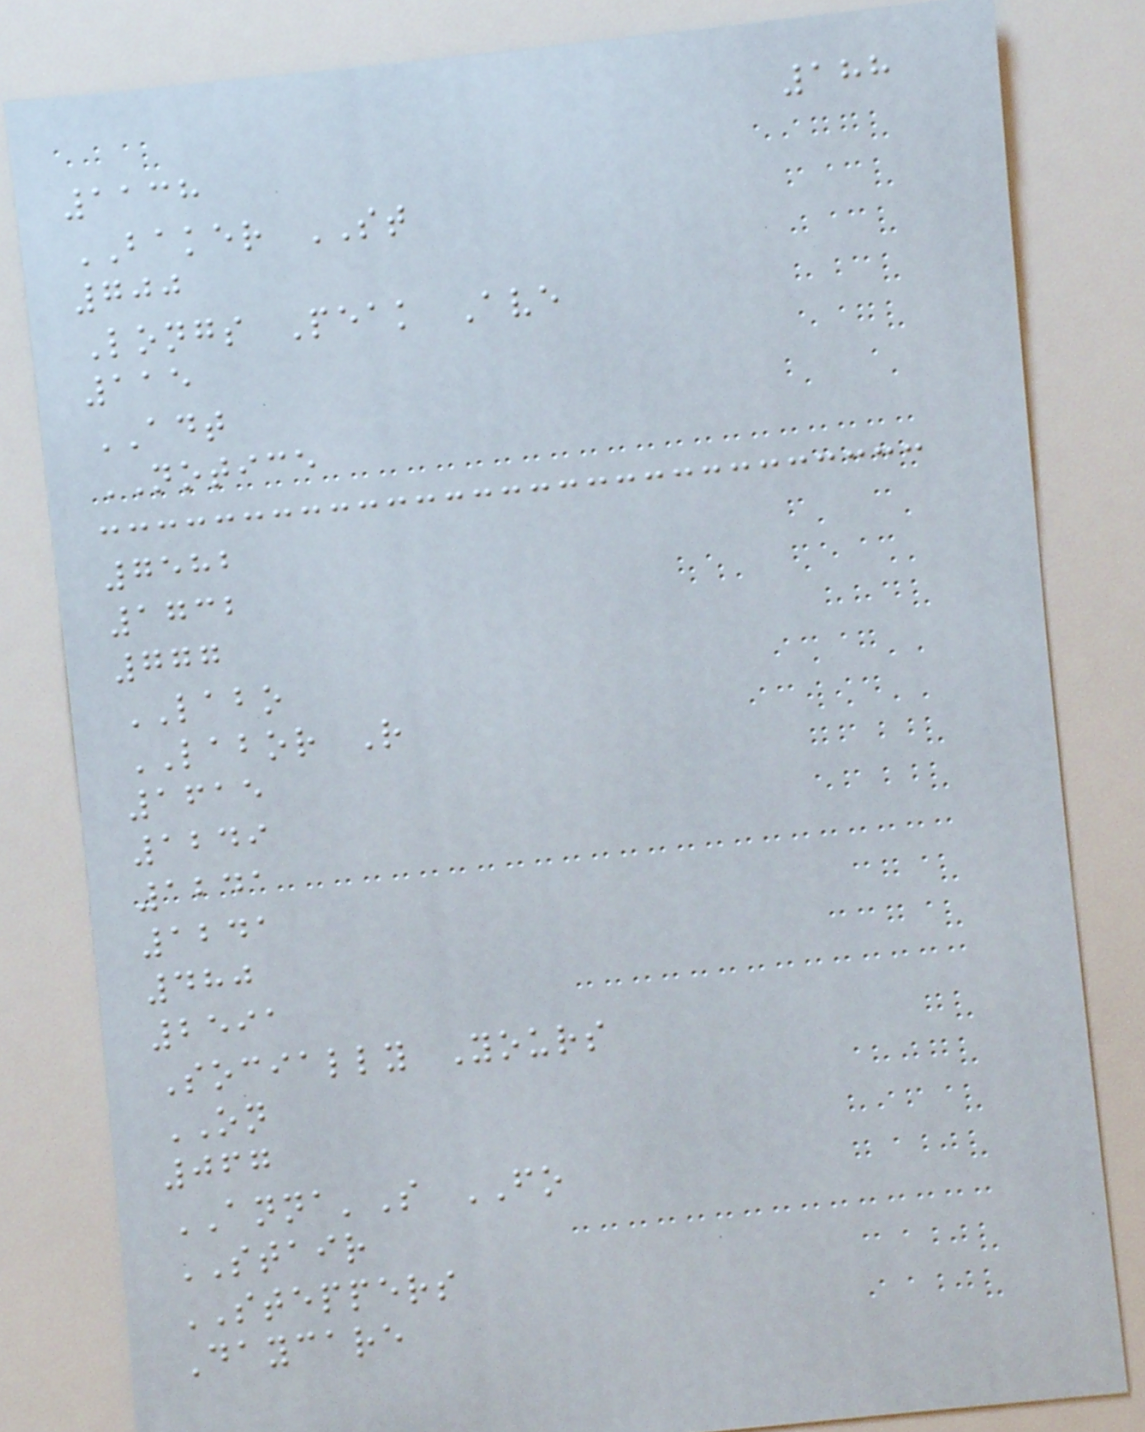188
1138
BAKER ST
700
Longs Peak Ave
115
ADT
NOTICE
7582
1732
777
LABO
LABOR R
1615
1249
1241
1241
480
2591
Socially Yours
ON
067
ANNA'S FO
STAIR
STEPPERS
Daycare
